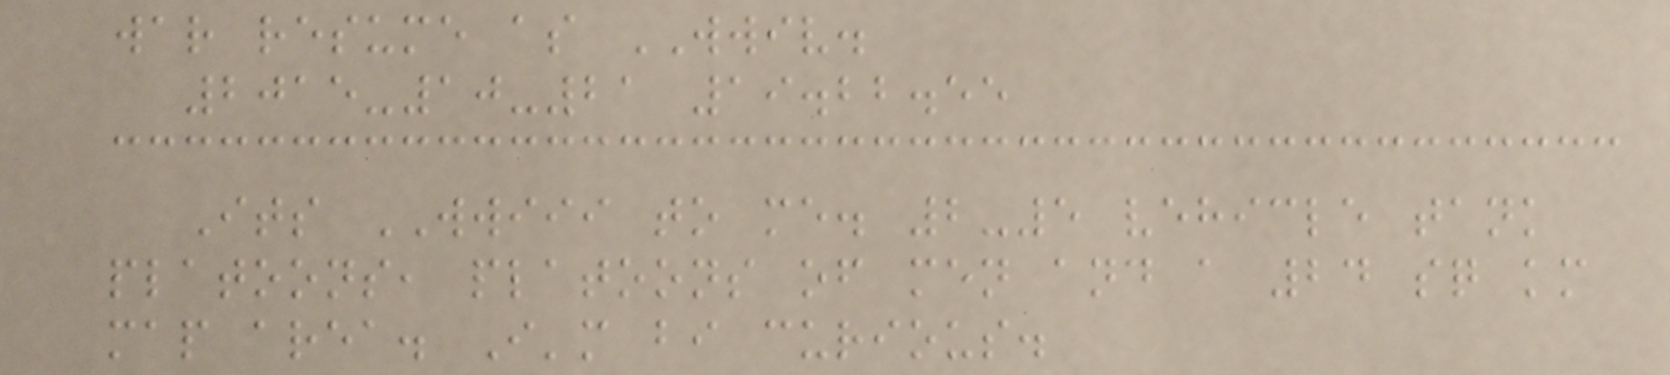war resume as WWIV.
2015-10-21 19.22.55
Its WWIII to me. 2-5 vehicle tank
platoons, platoons of men and a 24 sq km
map area. I'm bi curious.
